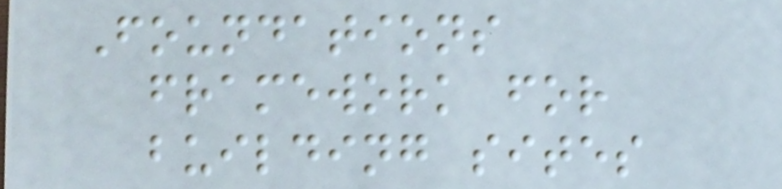Foundations
framework for
building sites
